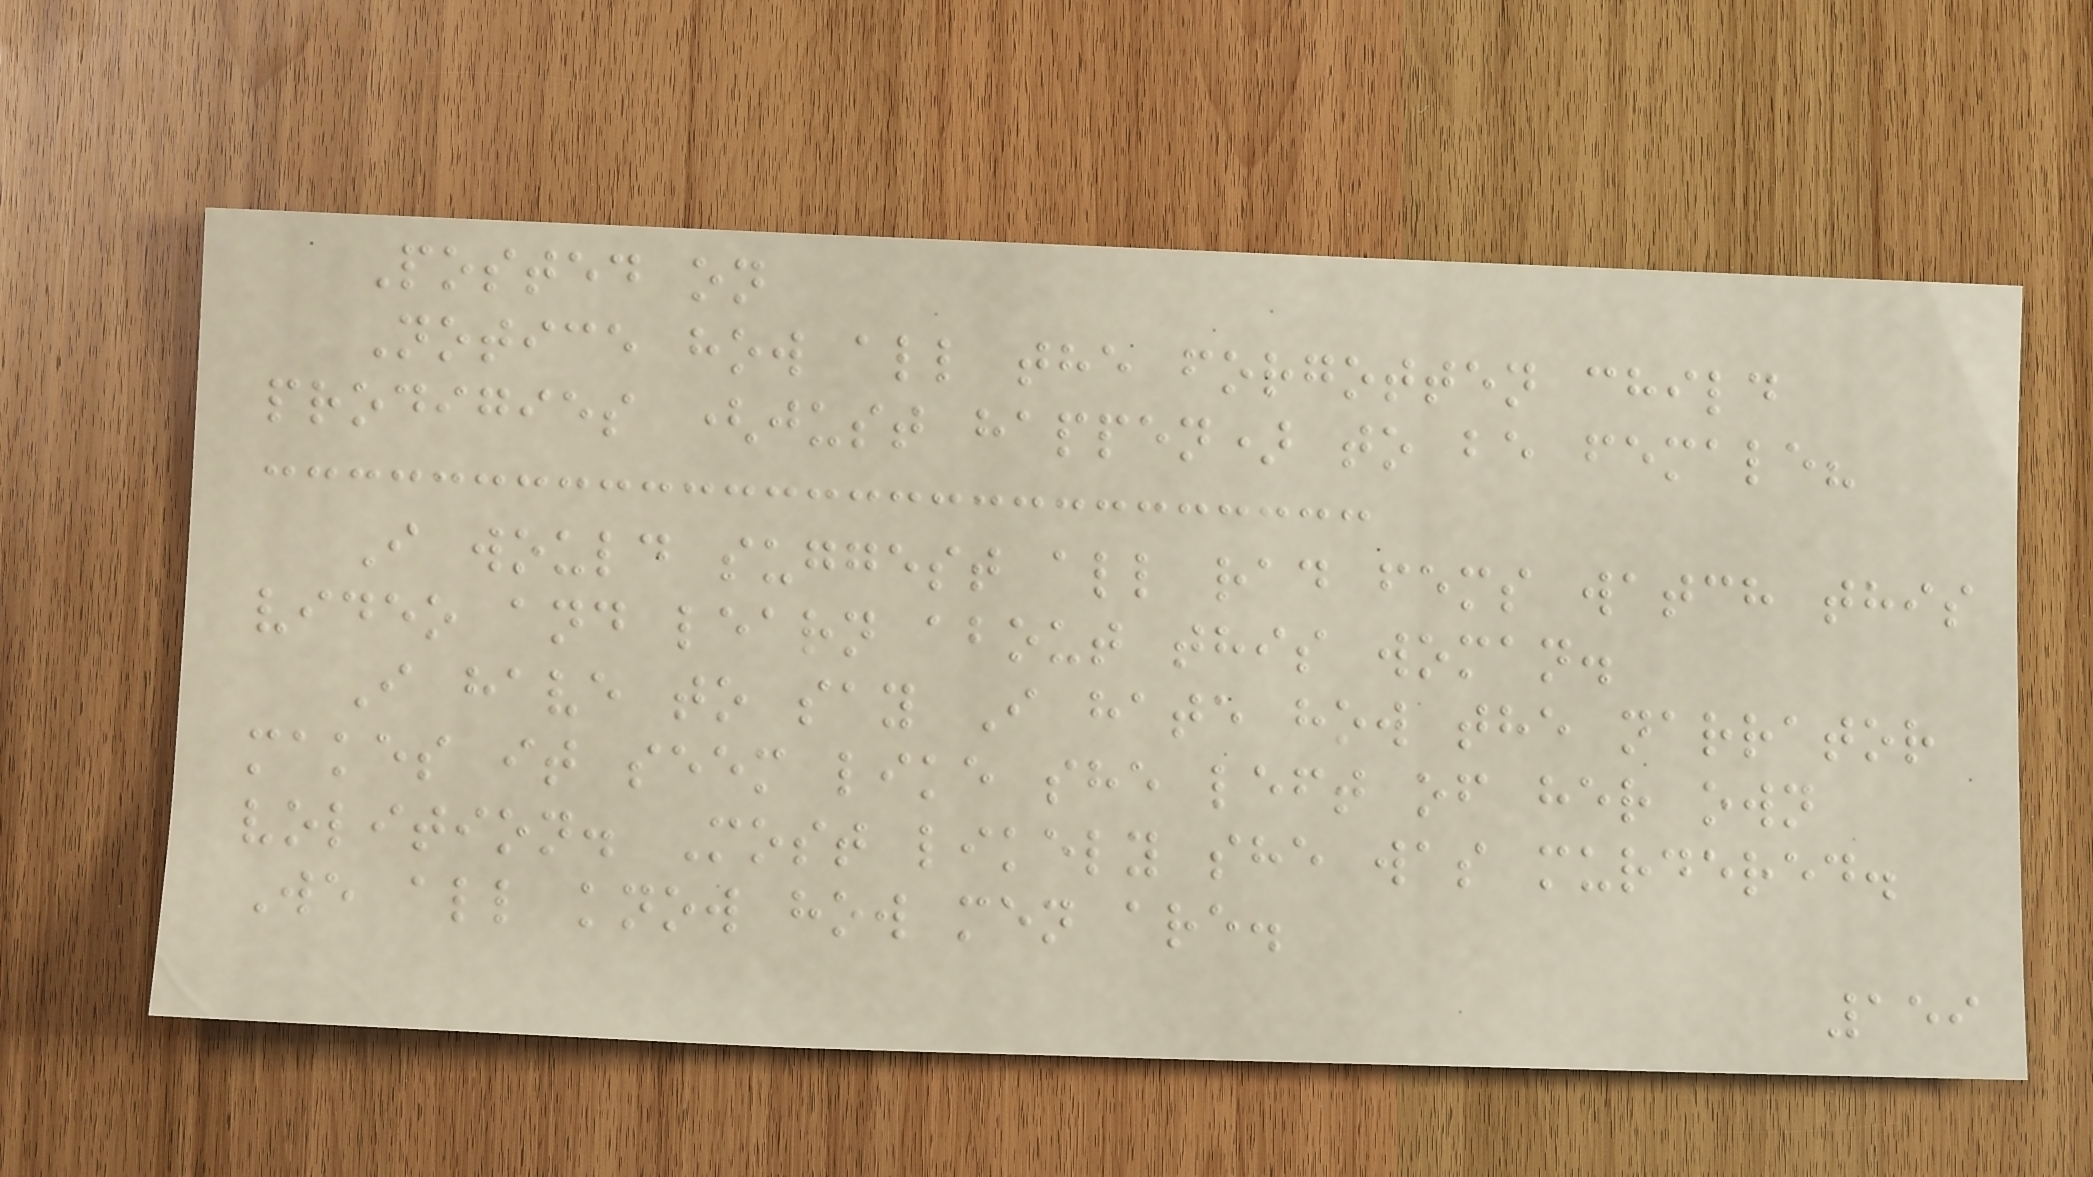Posted on
Notice how all the forgotten child
prodigies (just happen) to be female?
I would suggest all rad fems watch this
video and learn about this woman.
I have to say I hate how the narrator
makes it seem like she left of her own
volition. Most likely she was murdered.
We all know how men are.
159
